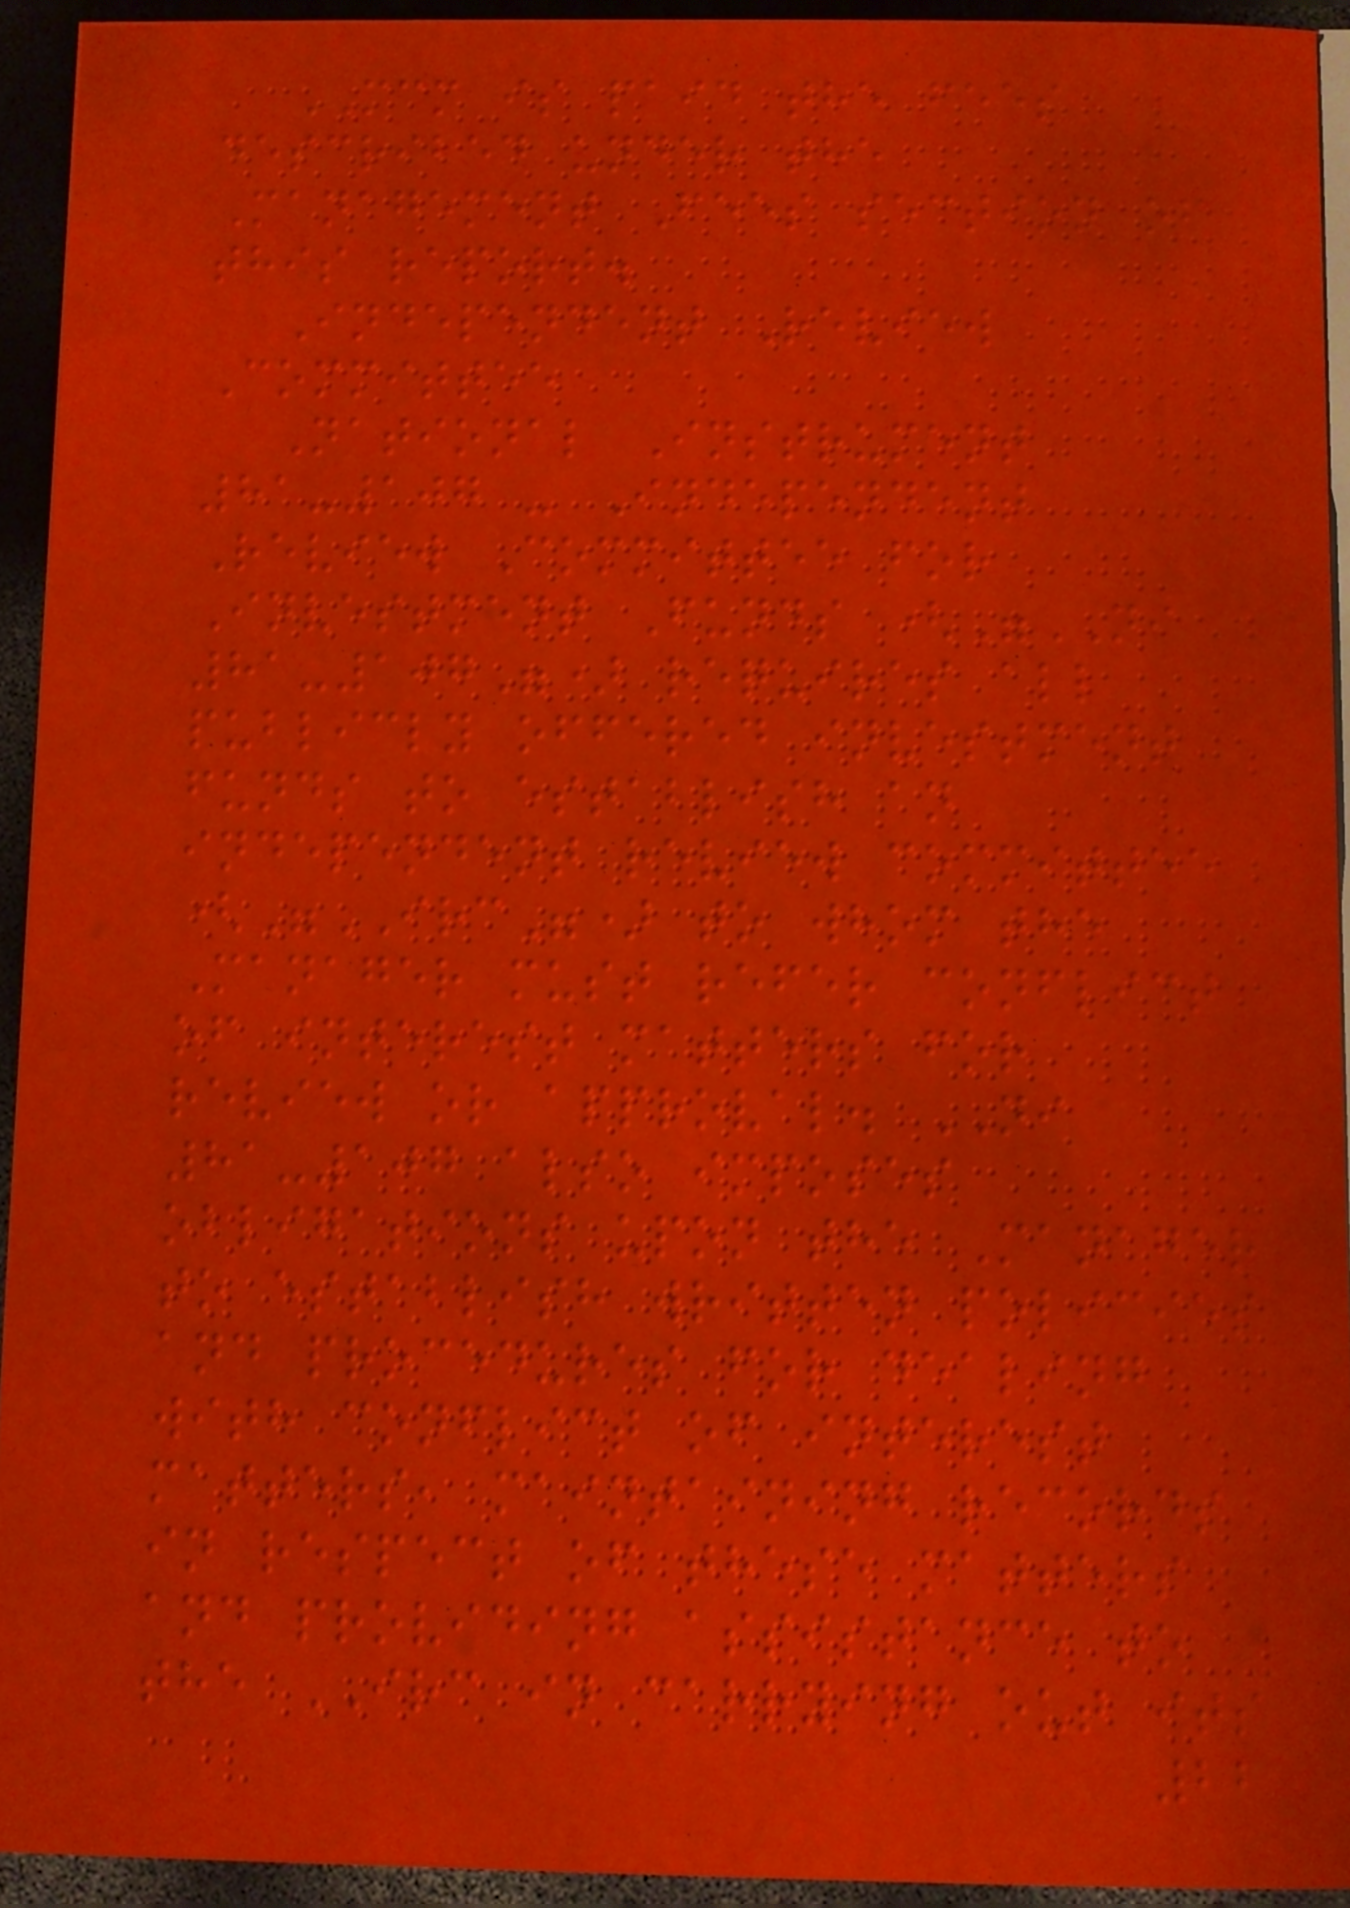MCM is paid the fees
described under the
Management Fees section of
this report.
Independent Review
Committee
National Instrument
81-107 - Independent
Review Committee for
Investment Funds ("NI
81-107") requires all
publicly offered investment
funds to establish an
independent review committee
("IRC") to whom the
Manager must refer conflict
of interest matters for
review or approval. NI
81-107 also imposes
obligations upon the Manager
to establish written policies
and procedures for dealing
with conflict of interest
matters, maintaining records
in respect of these matters
and providing assistance to
the IRC in carrying out its
22
